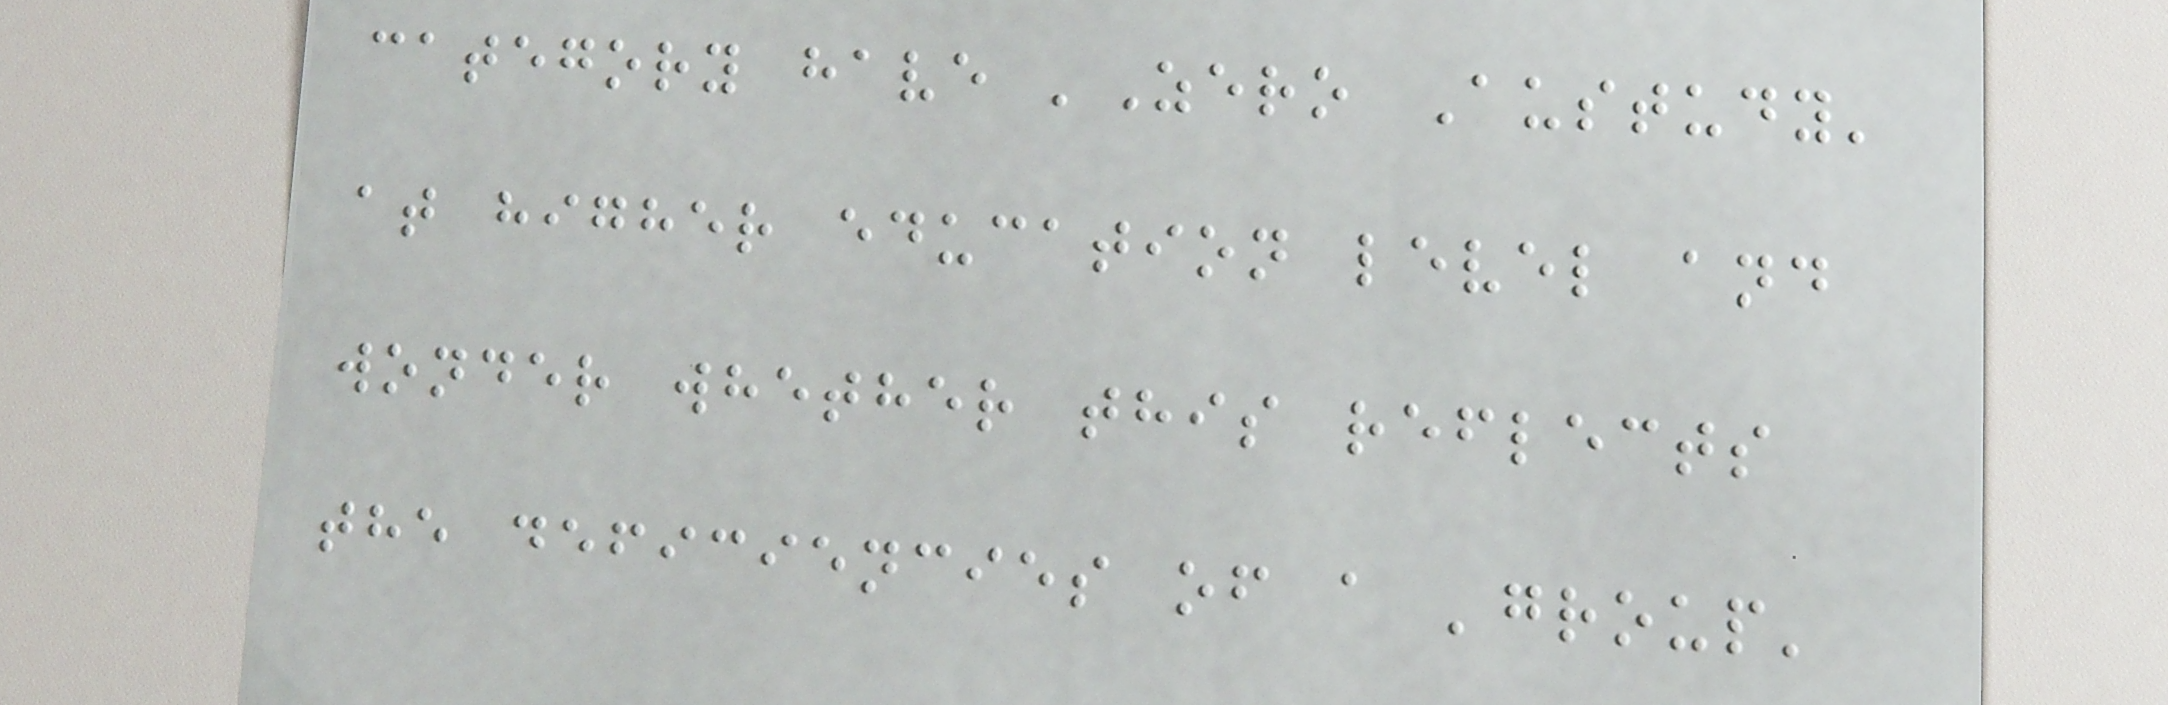category have 'Zero Austudy'
at higher education level and
wonder whether this reflects
the deficiencies of a 'group'
